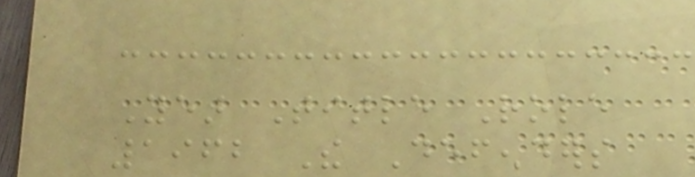Year Title Role
1962 The Defenders
